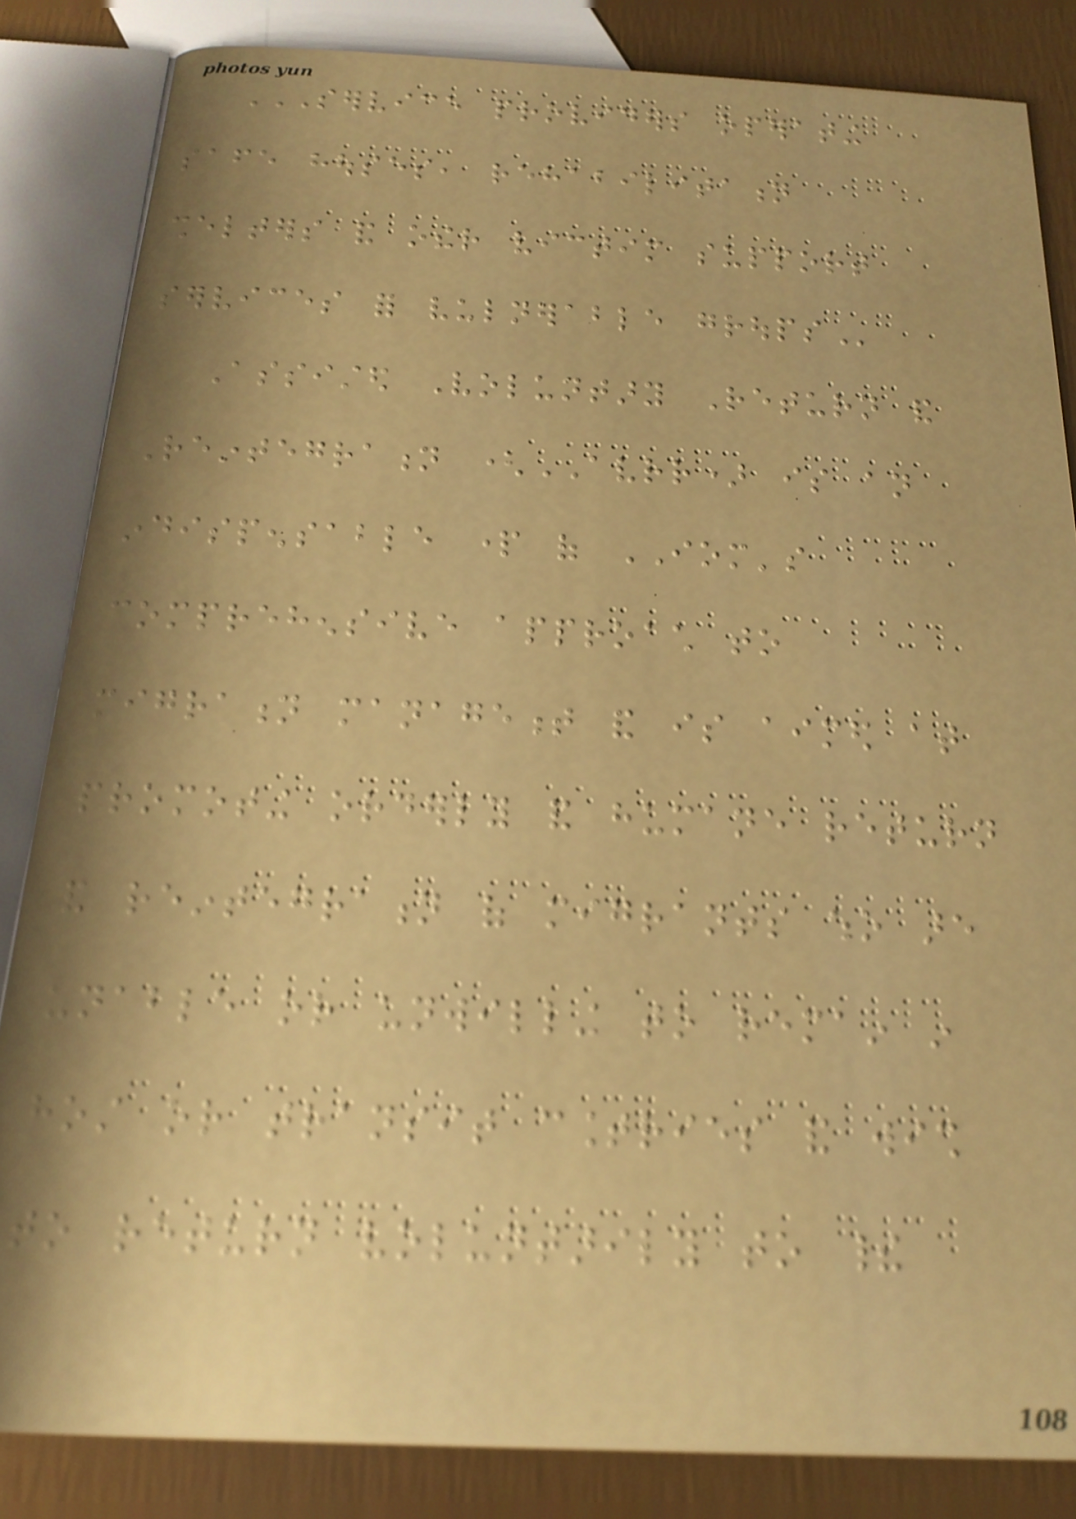SERVICE PROVIDERS OPERATING
SAFE HOUSES, REHABILITATION
SHELTERS AND OTHER VICTIM SUPPORT
SERVICES FOR VULNERABLE GROUPS
Assisted Voluntary Return and
Reintegration (AVRR) is an
indispensable part of IOM's
comprehensive approach to
migration management and is aimed at
promoting orderly and humane return
and reintegration of migrants who are
unable or unwilling to remain in
host or transit countries and wish
to return voluntarily to their
